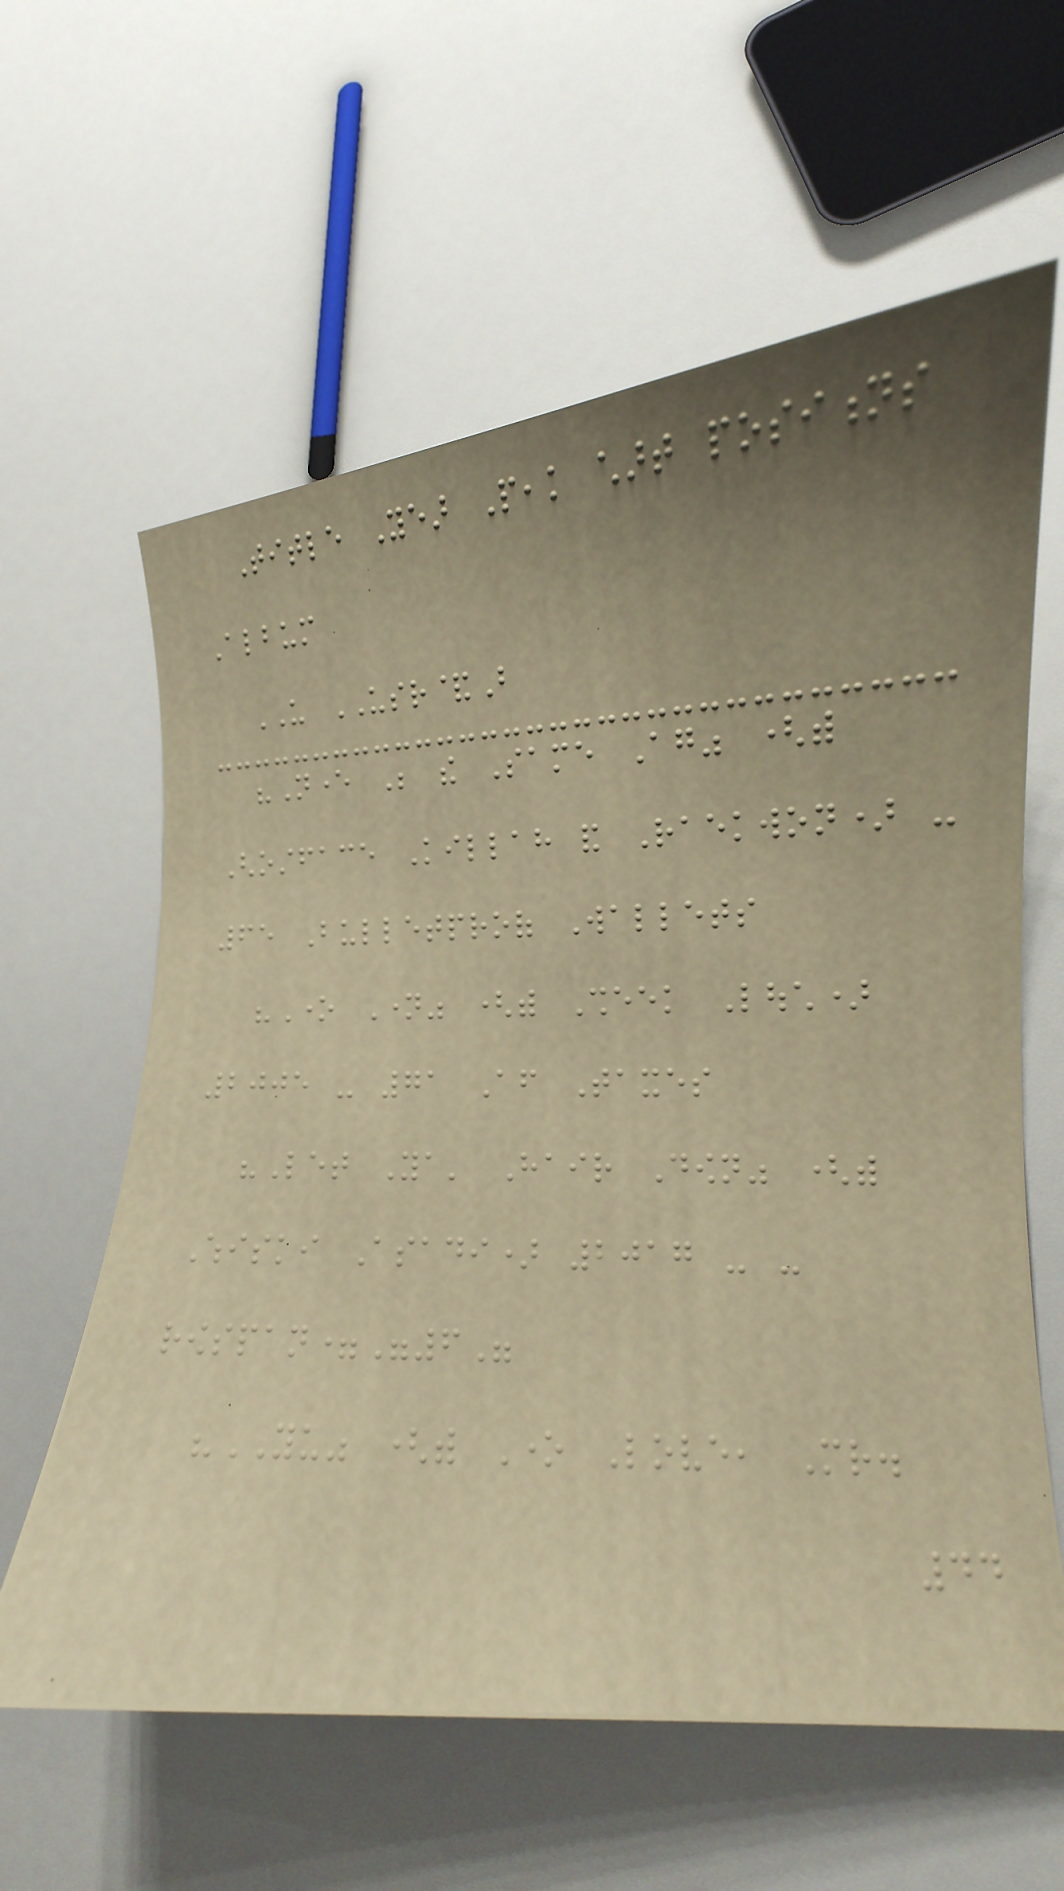Title Year Peak chart positions
Album
US USR&B
"Never Be the Same Again" (with
Ghostface Killah and Raekwon) -
65 Bulletproof Wallets
"One Name" (with Sheek Louch)
2005 - 71 After Taxes
"Let Ya' Hair Down" (with
Whiski Asadi) 2017 - -
rowspan="6"
"YU" (with One Love, Mr.
44
